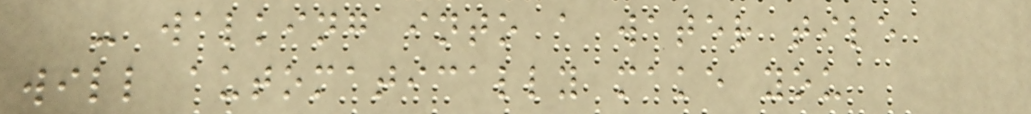- walking into a water tile
will automatically make you
